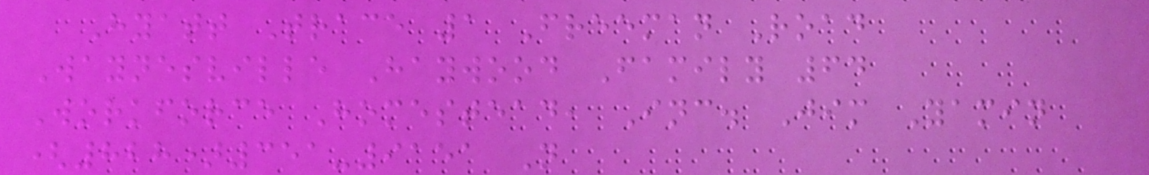Hyatt Trace 1 Freeman Road
Waynesville Haywood Family 64
Workforce Homestead, Inc. Jim Yamin
(828)351-9151 N
